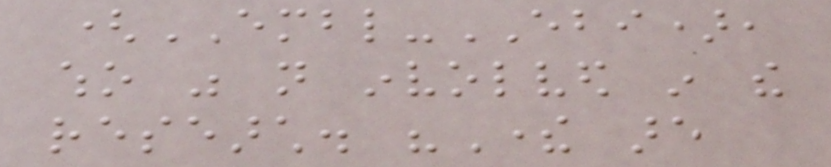(EMBL-EBI),
who was not involved in the
research. "There are
